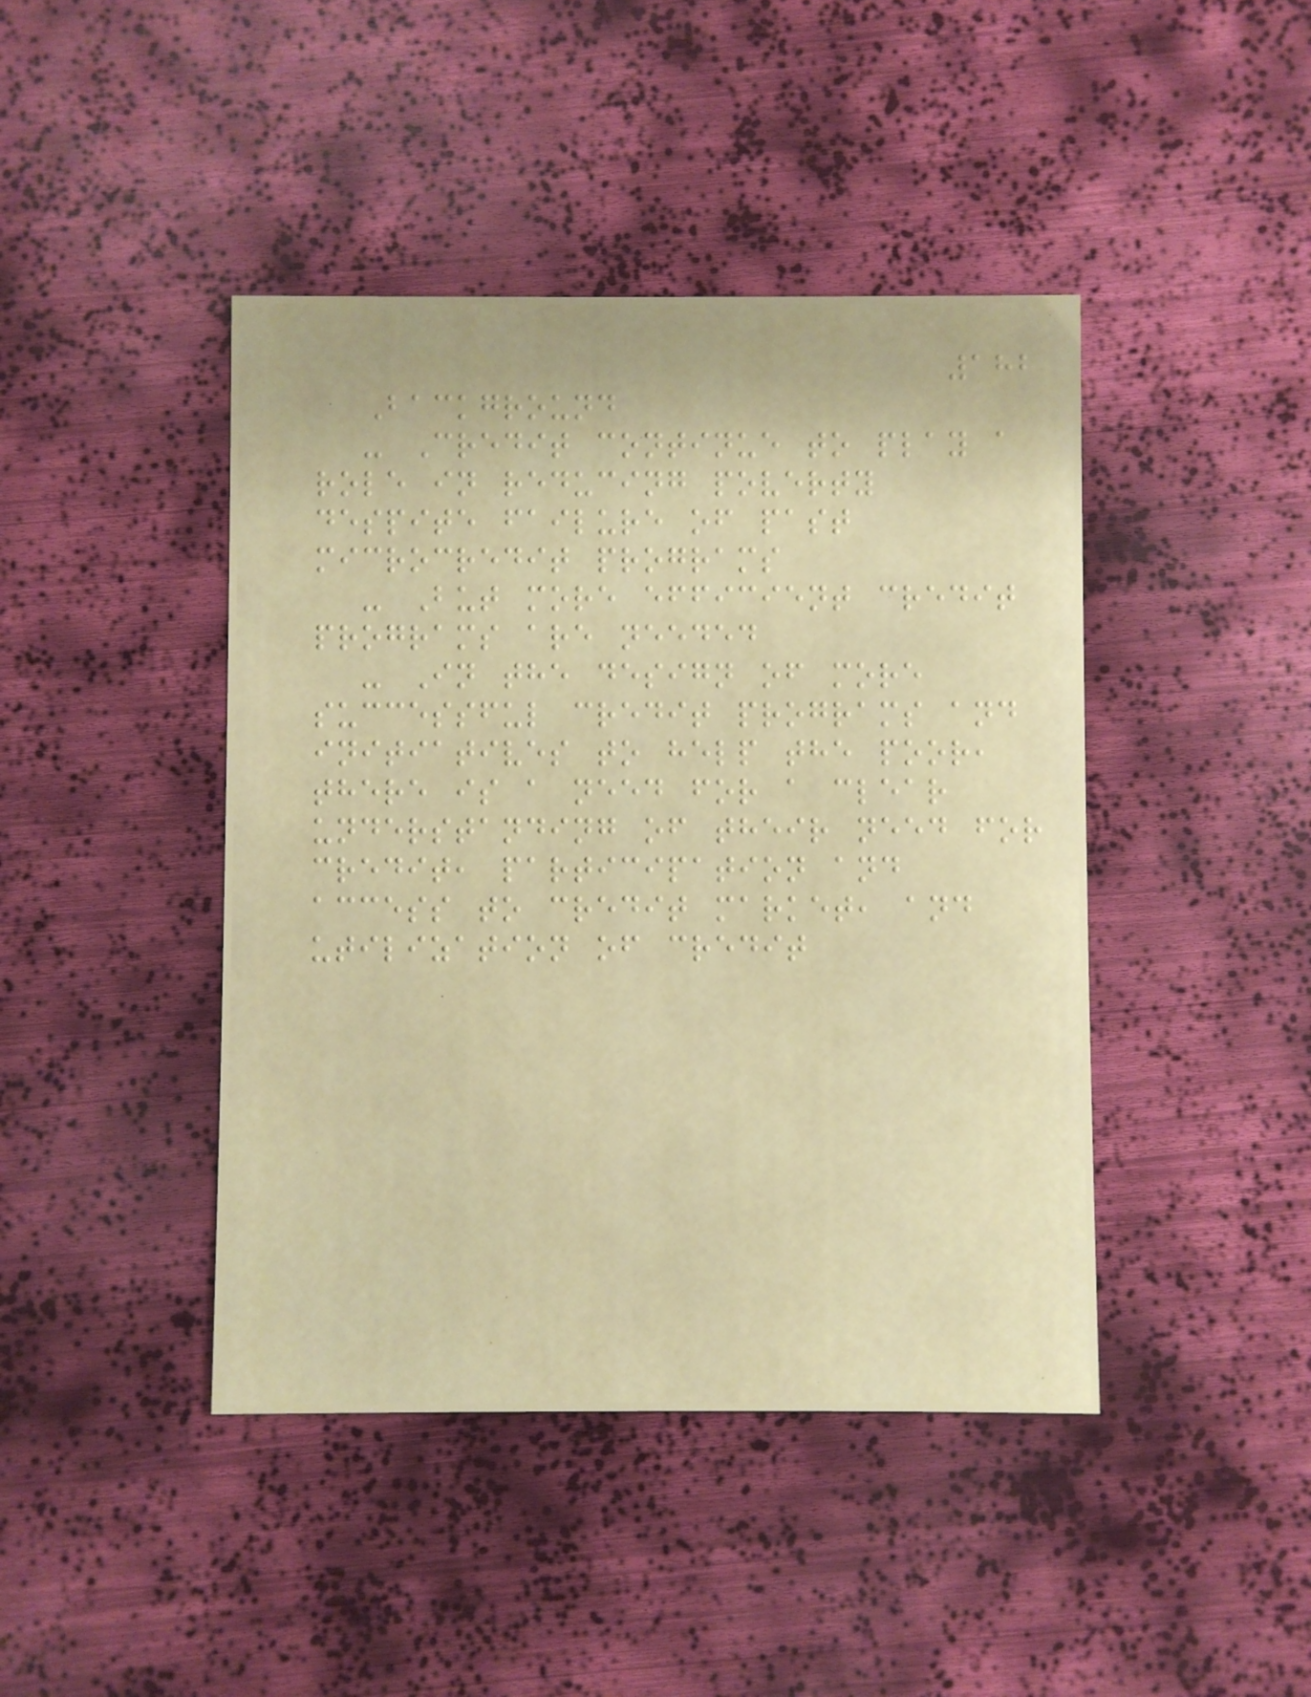182
Background
- Credit continue to play a
role in reducing poverty
despite failure of past
microcredit programs
- But more efficient credit
programs are needed
- In the design of more
successful credit programs and
initiatives to help the poor,
there is a need for a clear
understanding of their need for
credit, participation and
access to credit market, and
utilization of credit
